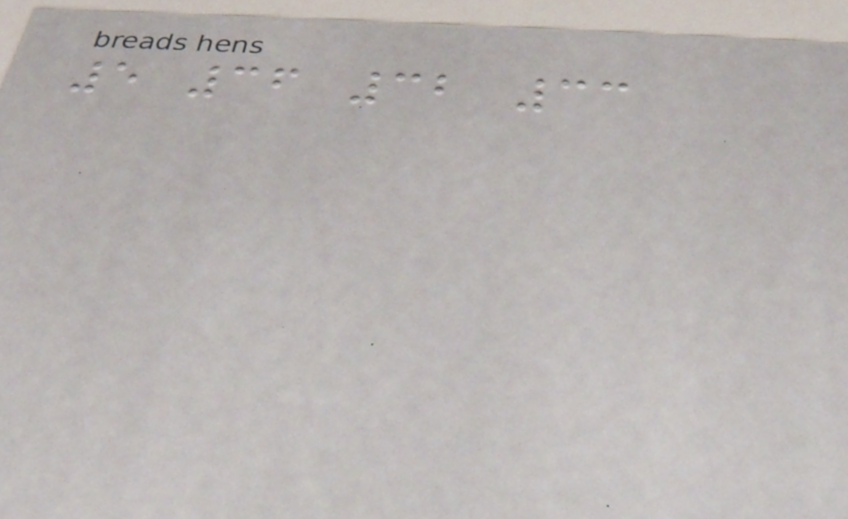5 36 32 33
